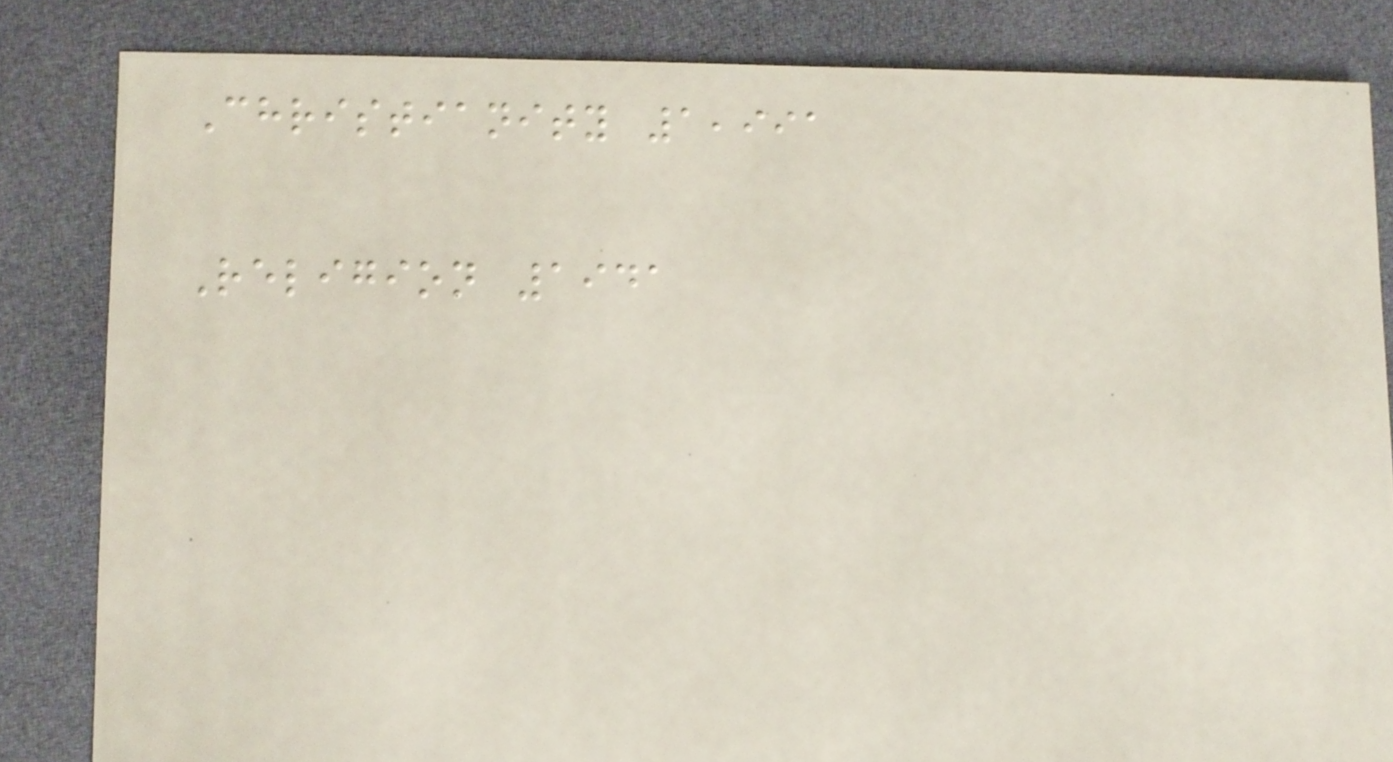Christianity 1,991
Religion 1941
